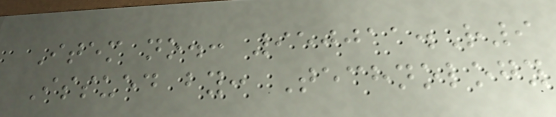Item no.: 950011.R9
Issued by: Technology
